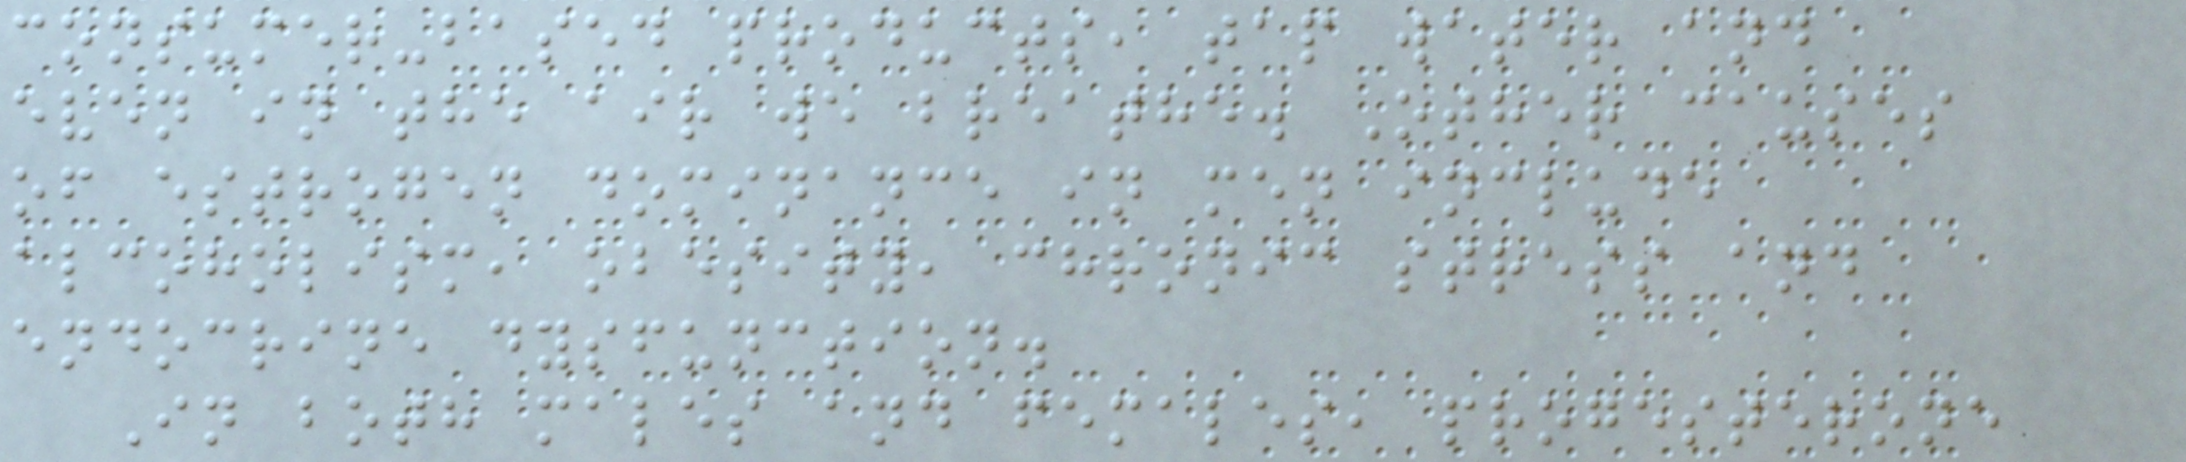consumer-based products, tap water and
even in the air we breathe. Other causes
of estrogen dominance in men include
alcoholism, obesity, chronic stress and
endocrine dysfunction.
In both males and females, progesterone
